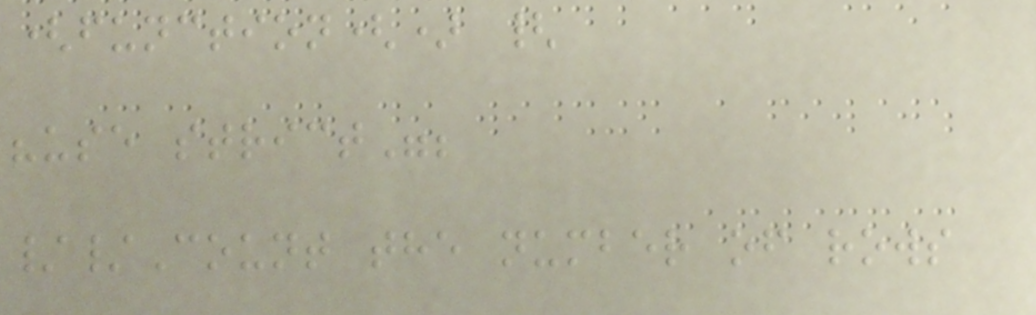(function() {
"use strict";
//Count the number of rows
